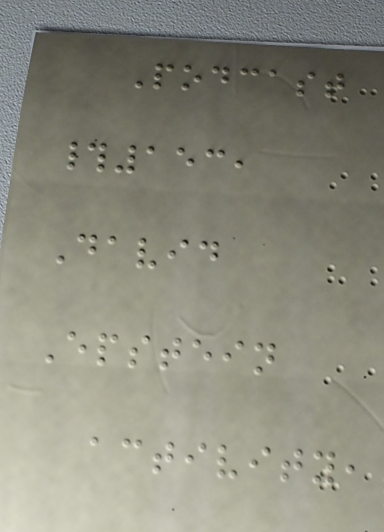Podcast
#153,
David
Epstein
activity,
